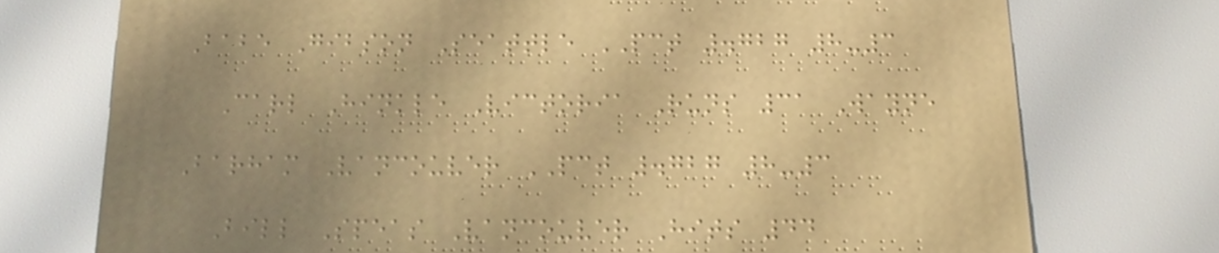Babe Gibson Seattle PCT .727 8-3
Carl Hinkle Victoria Runs 31 Wayne
Barham Vancouver PCT .727 8-3
Bill Speas Vancouver Hits 44
